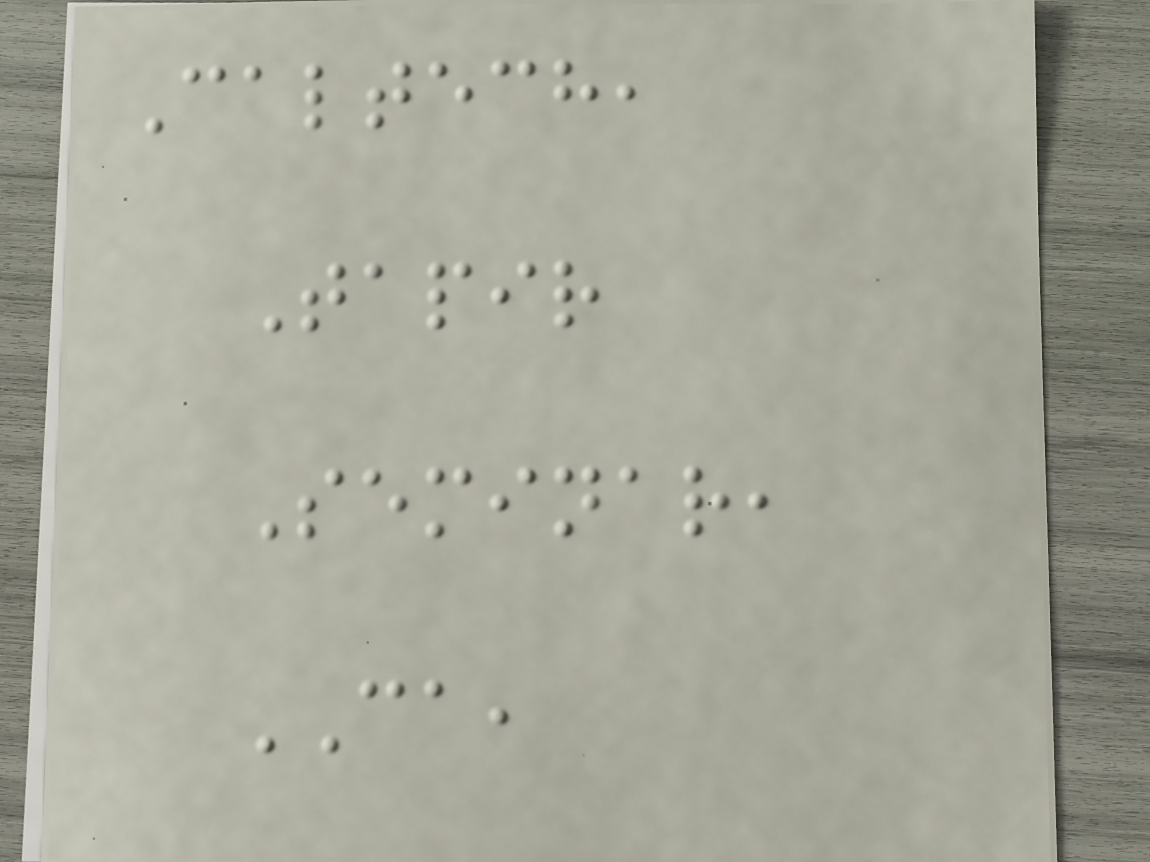Caltech,
Tapir
Seminar,
CA,
